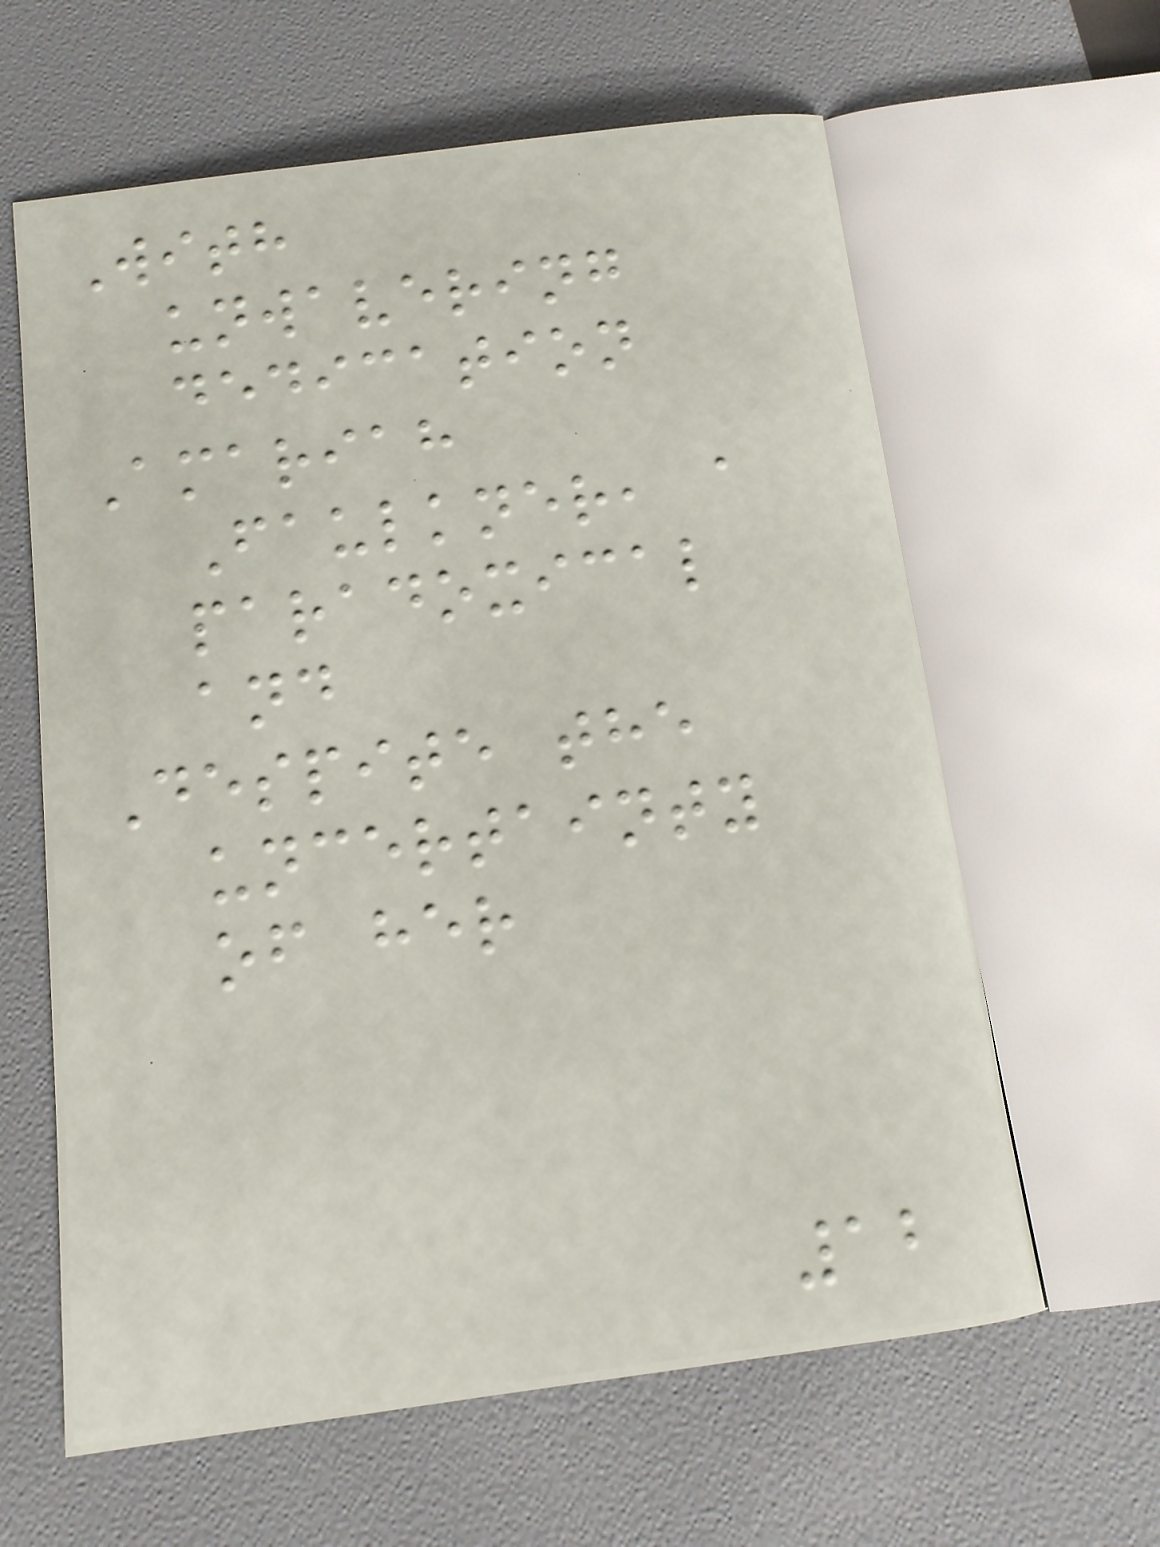With
unwavering
dedication
Amariah
Faulkner, a
paradoxical
and
Despite the
uncertainty
of her
12
